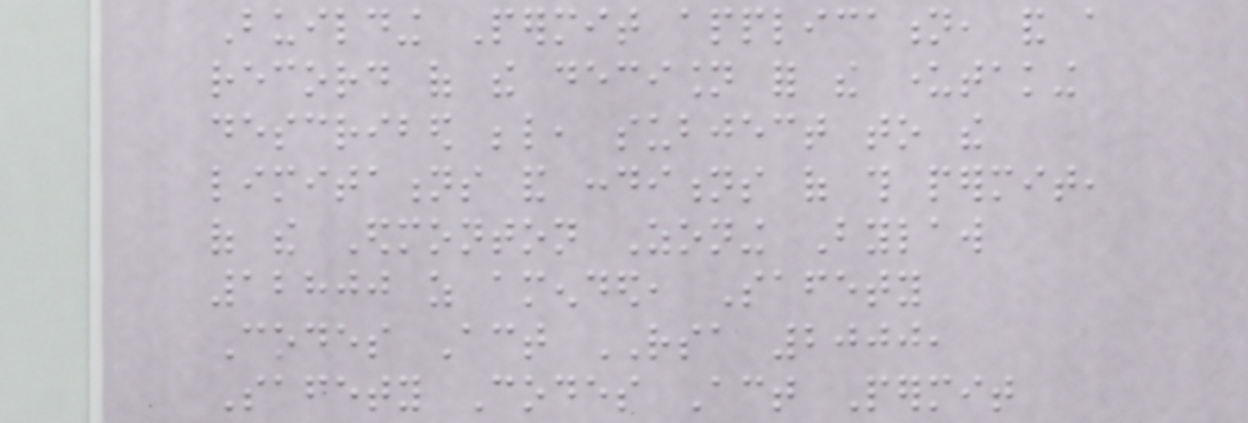Building Permit application, and a
record of the decision for the undertaking
described below, subject to the
limitations and conditions of this permit,
of the Edmonton Zoning Bylaw
12800 as amended, Safety
Codes Act RSA 2000,
Safety Codes Act Permit
